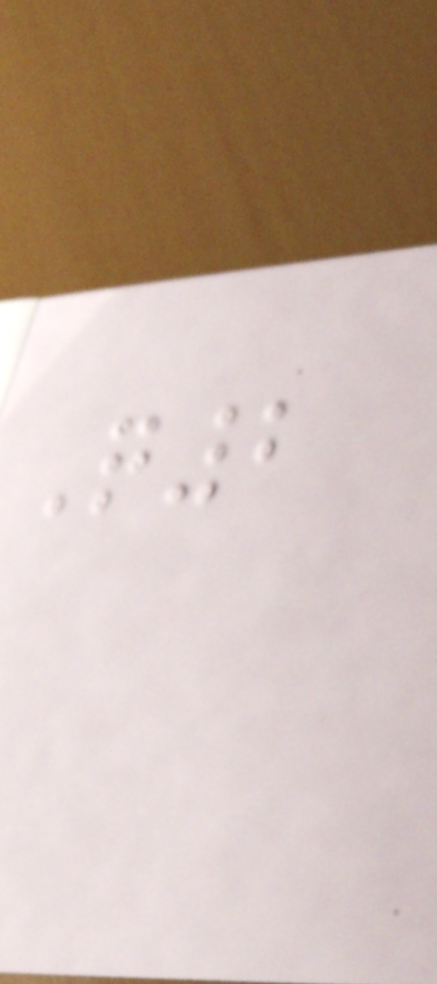Q2
